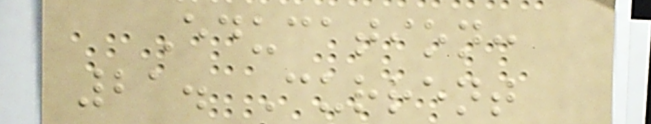Education:
21. Current
